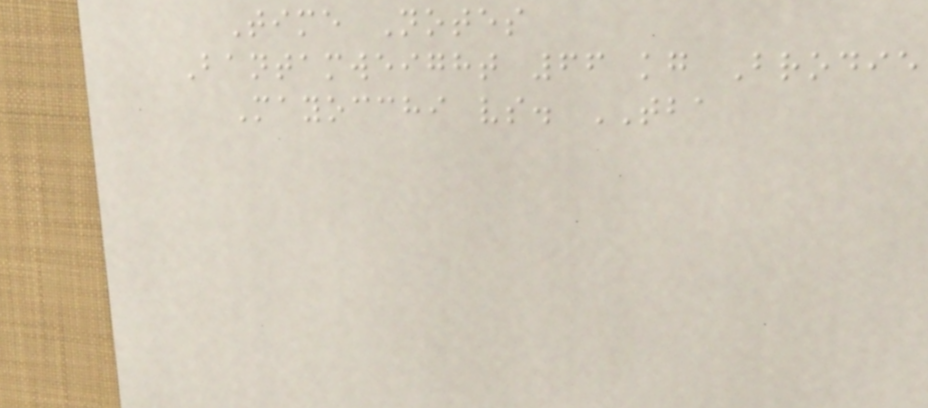Time Notes
Bantamweight 66 kg Brodie
Mayocchi vs. TBA
